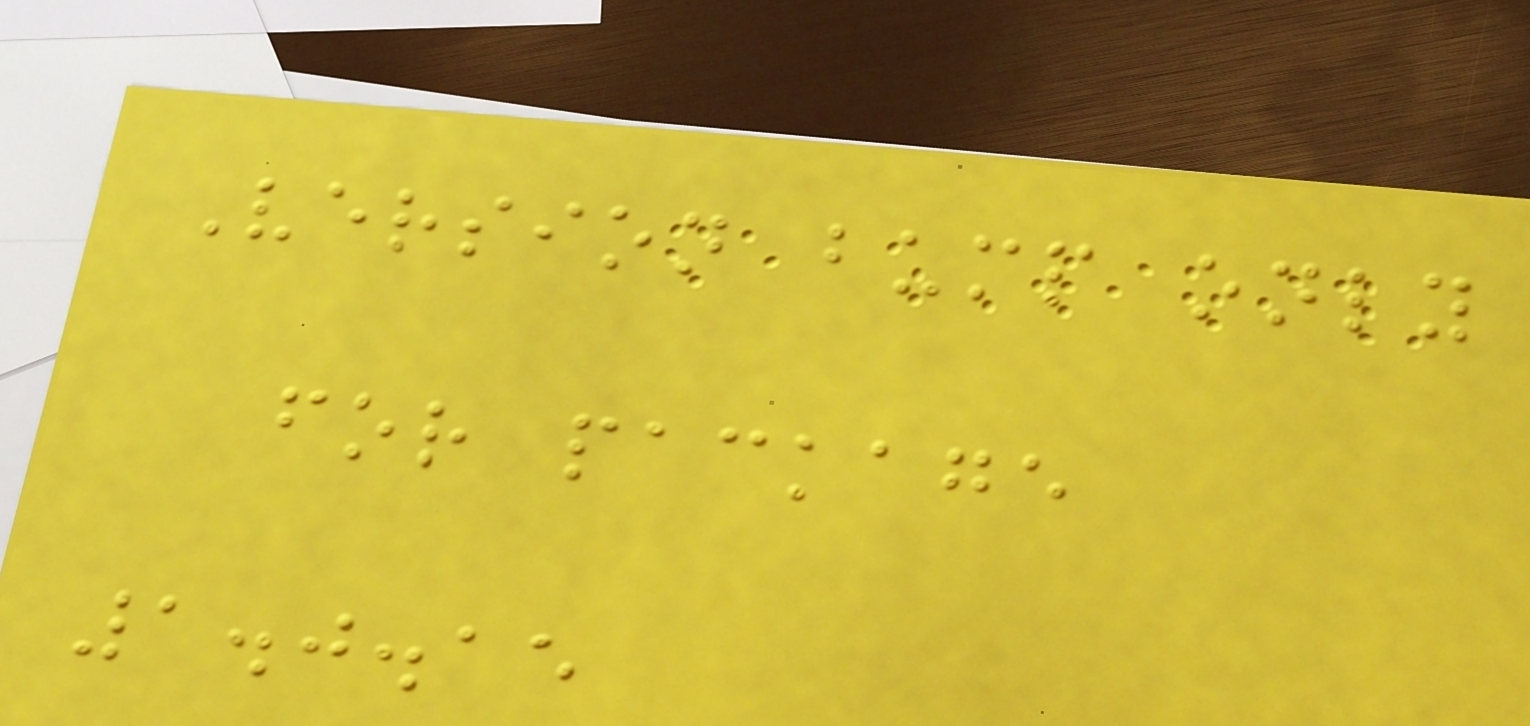Version bump only
for package
1.0.15
